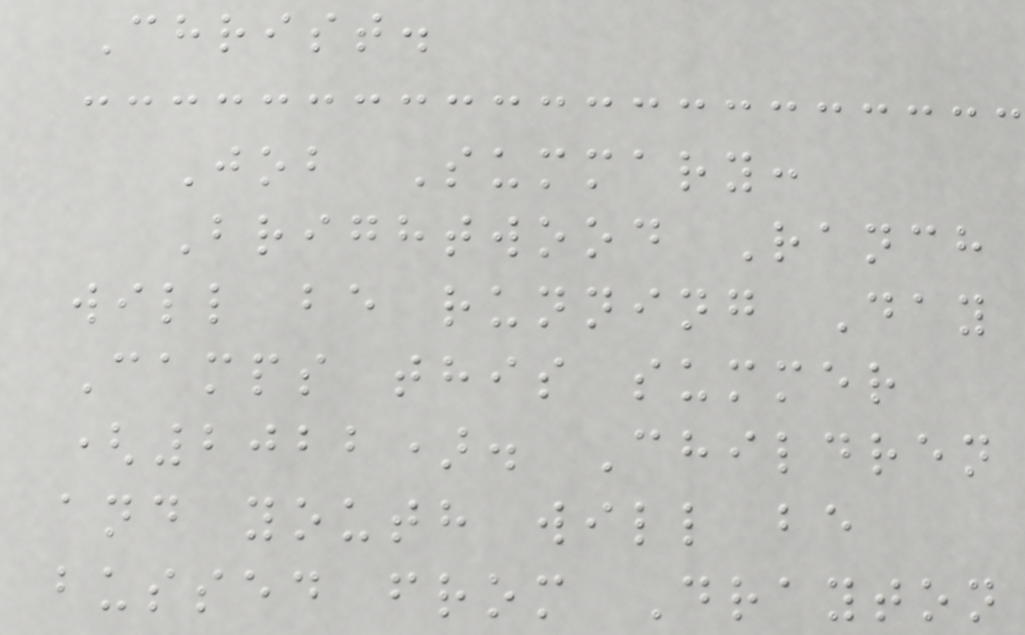Christ.
Job Summary:
Brightwood Ranch
will be running Day
Camps this summer
(2022). Children
and youth will be
bussed from Drayton
